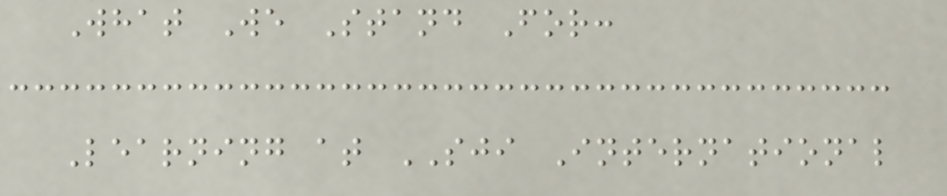What We Stand For:
Learning at SJI International
